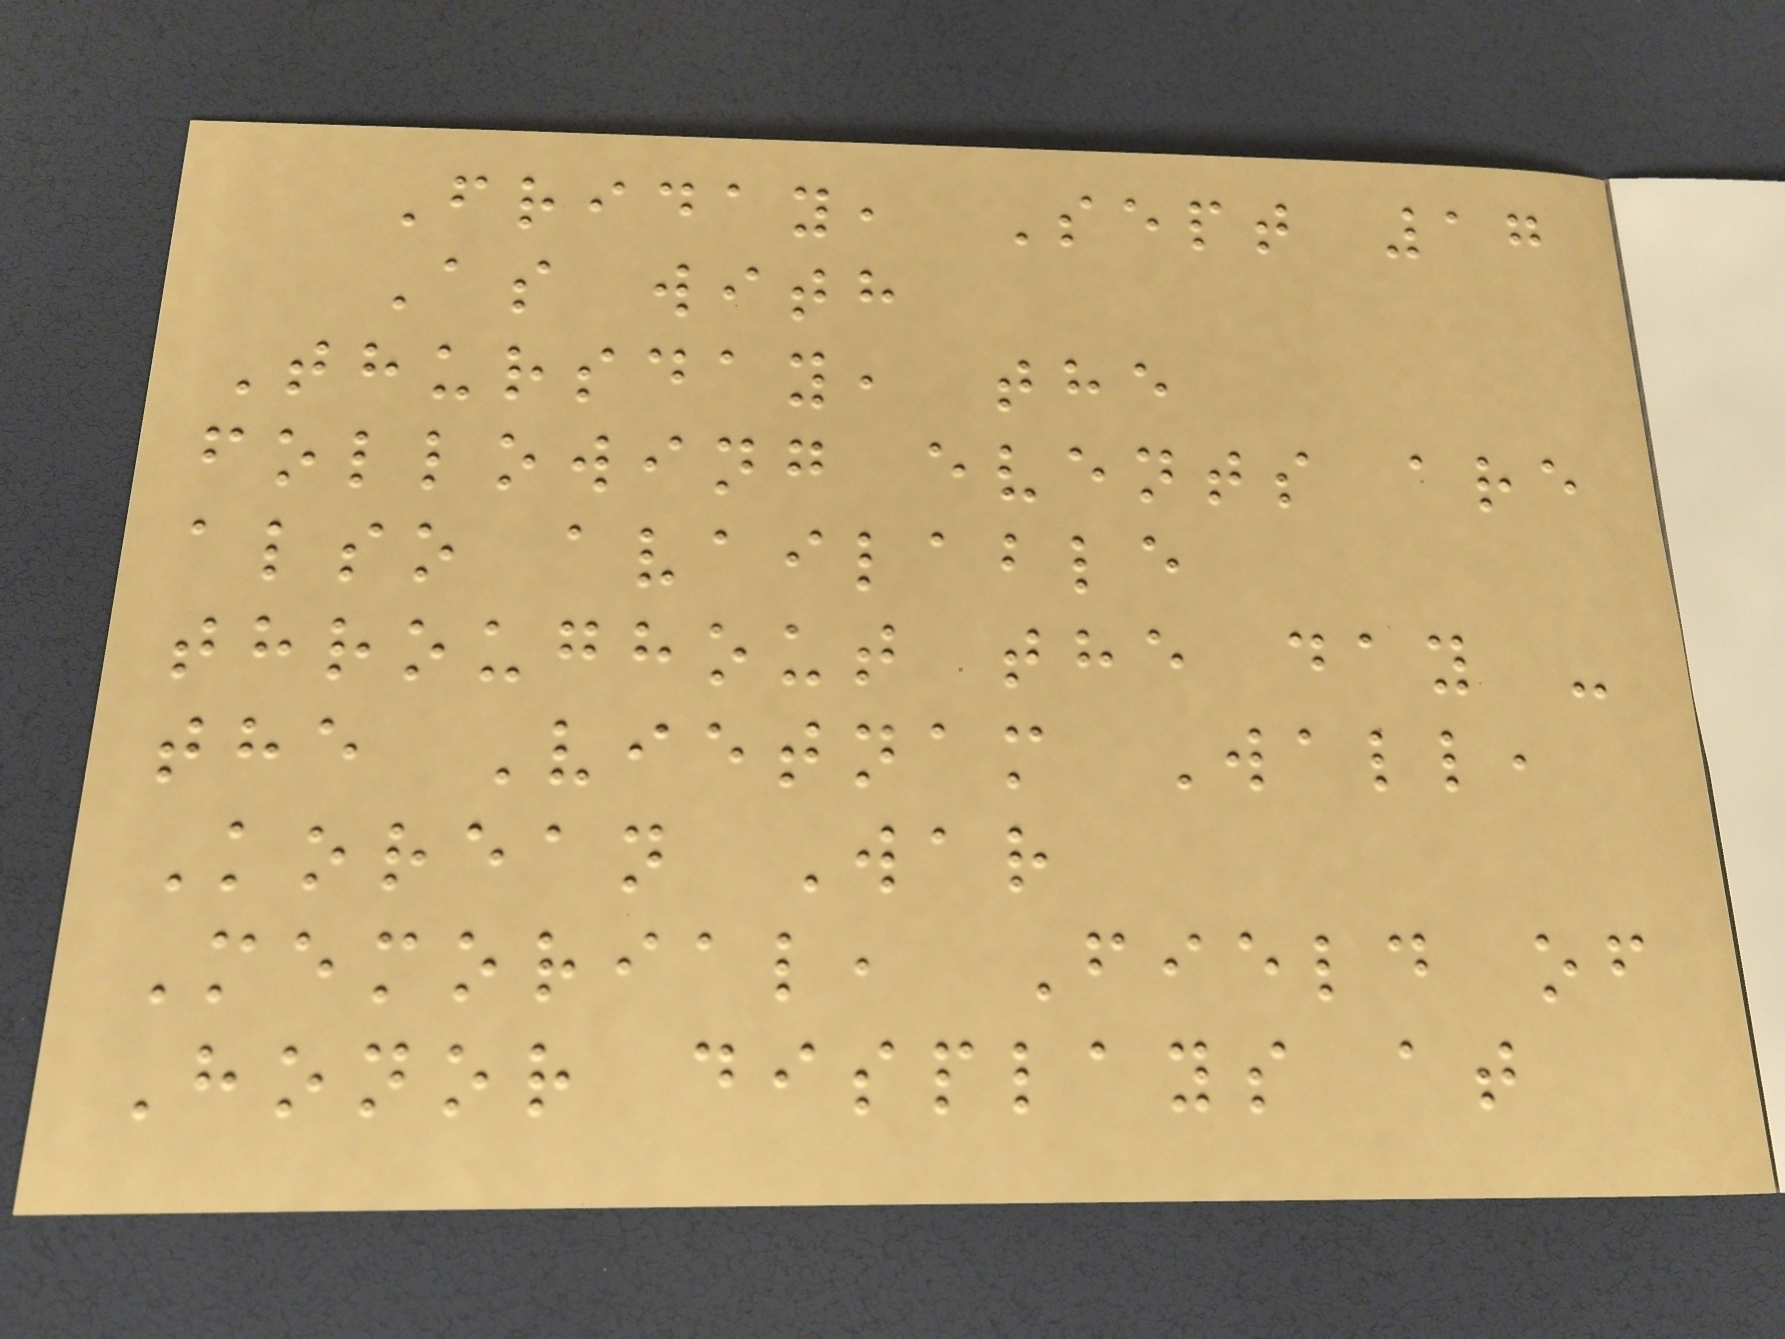Friday, Sept 17
As with
Thursday, the
following events are
also available
throughout the day -
the Vietnam Wall,
Korean War
Memorial, Field of
Honor displays at
